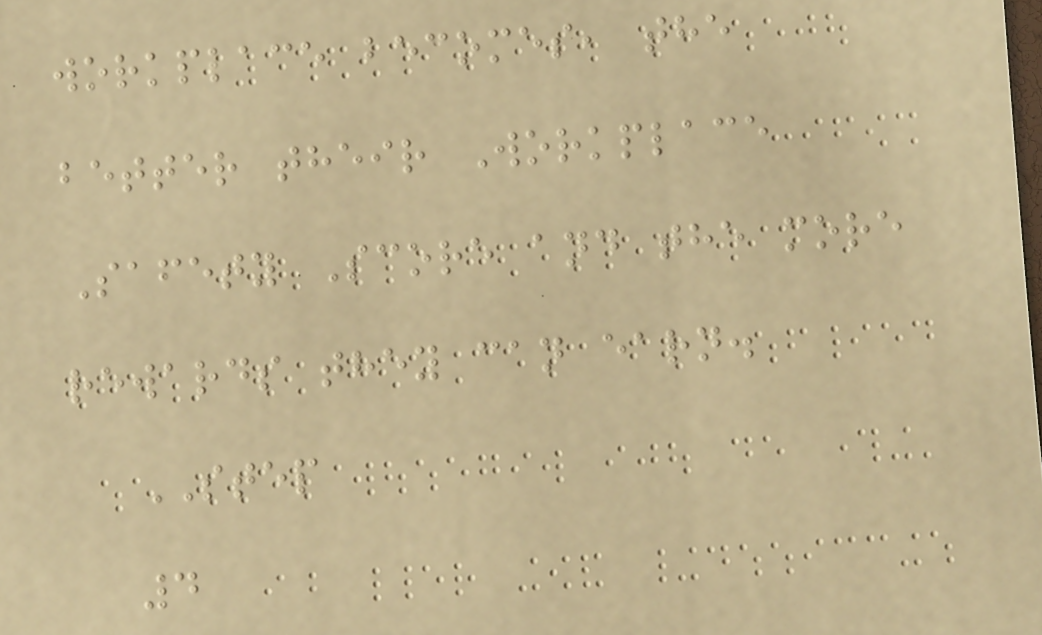workplace becomes, the
better their Workplace
Safety Score and the more
rewards they can earn.
STEP
4
